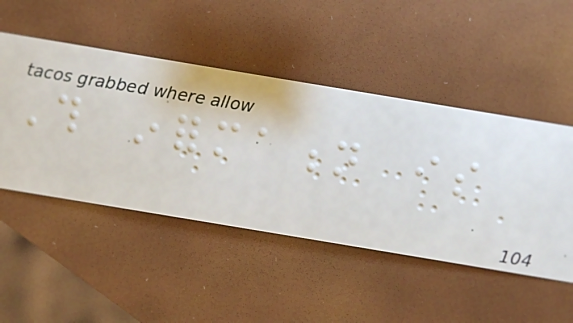This information is
